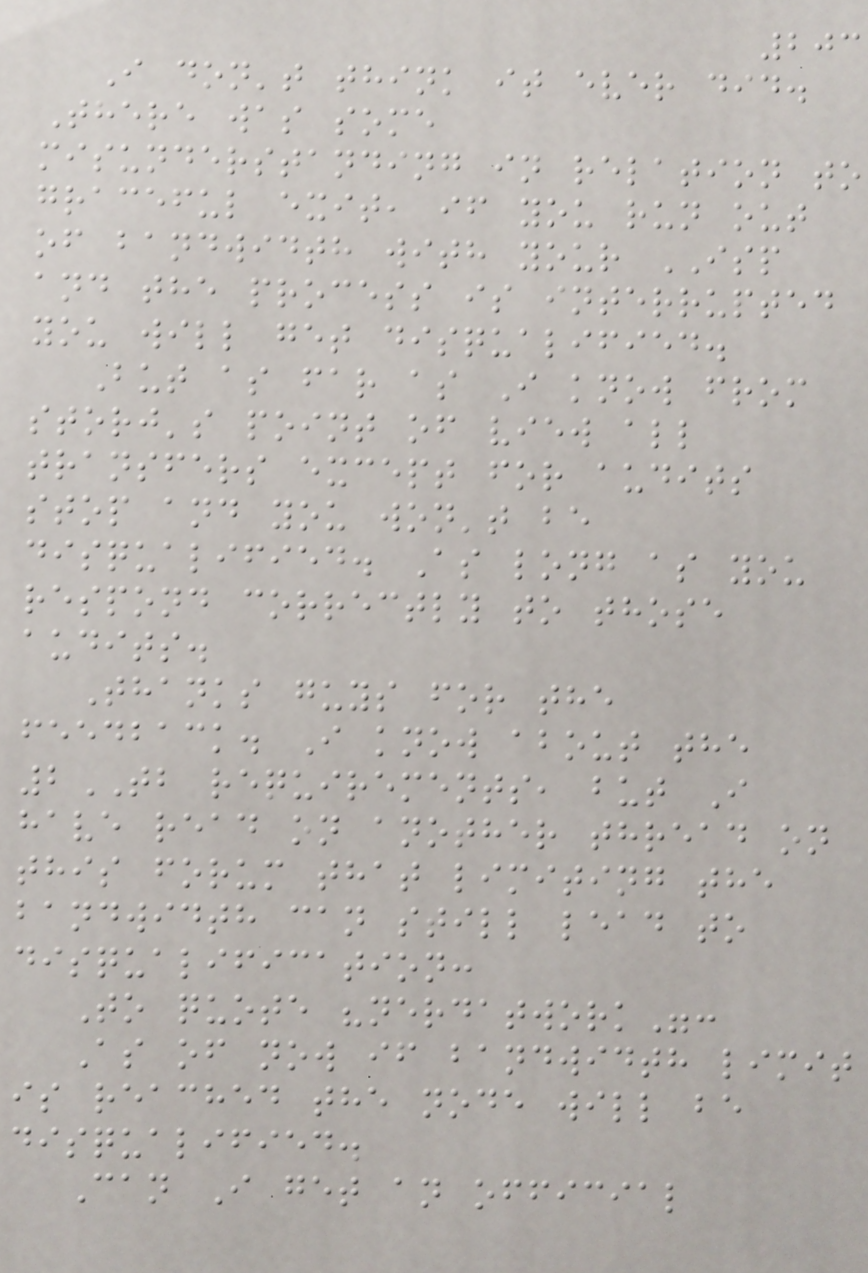203
I don't think it ever did.
There was some
misunderstanding in relation to
graceful exit, if you run out
of bandwidth with your ISP
and the process is interrupted
you will get disqualified.
But as far as I know from
storj's point of view all
transfers except for audits
stop and you won't be
disqualified. As long as you
respond correctly to those
audits.
Thanks guys for the
feedback. I know about the
2TB requirements, but I
have read on another thread on
this forum that limiting the
bandwidth can still lead to
disqualification:
To quote "nerdatwork":
As of now if bandwidth limit
is reached the node will be
disqualified.
Can I get an official
